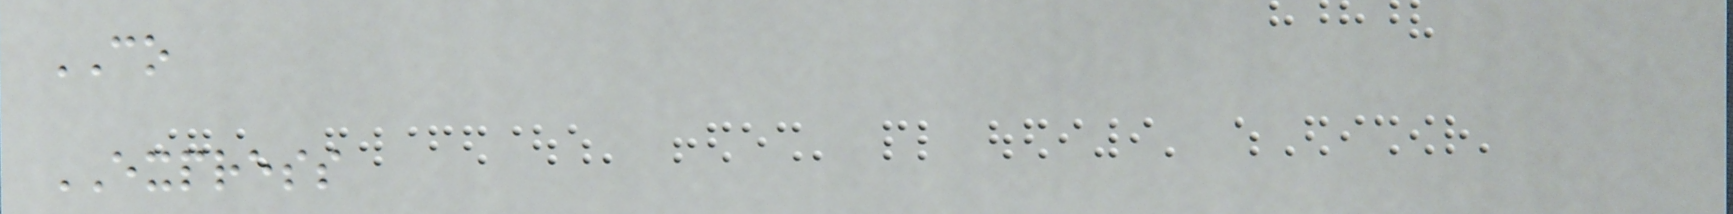CO
EXPRESS
